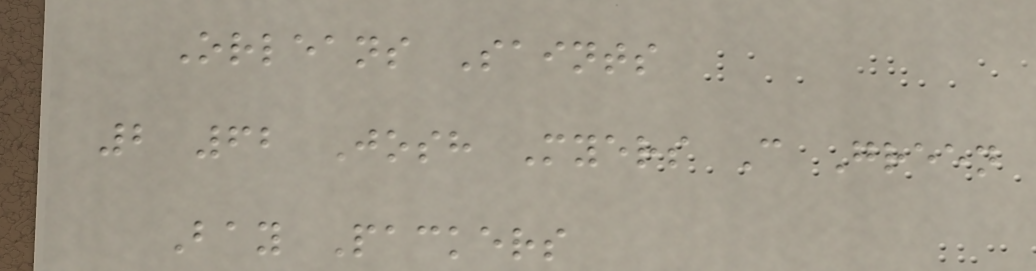Orleans Saints
2 62 Josh Myers C Green
Bay Packers
